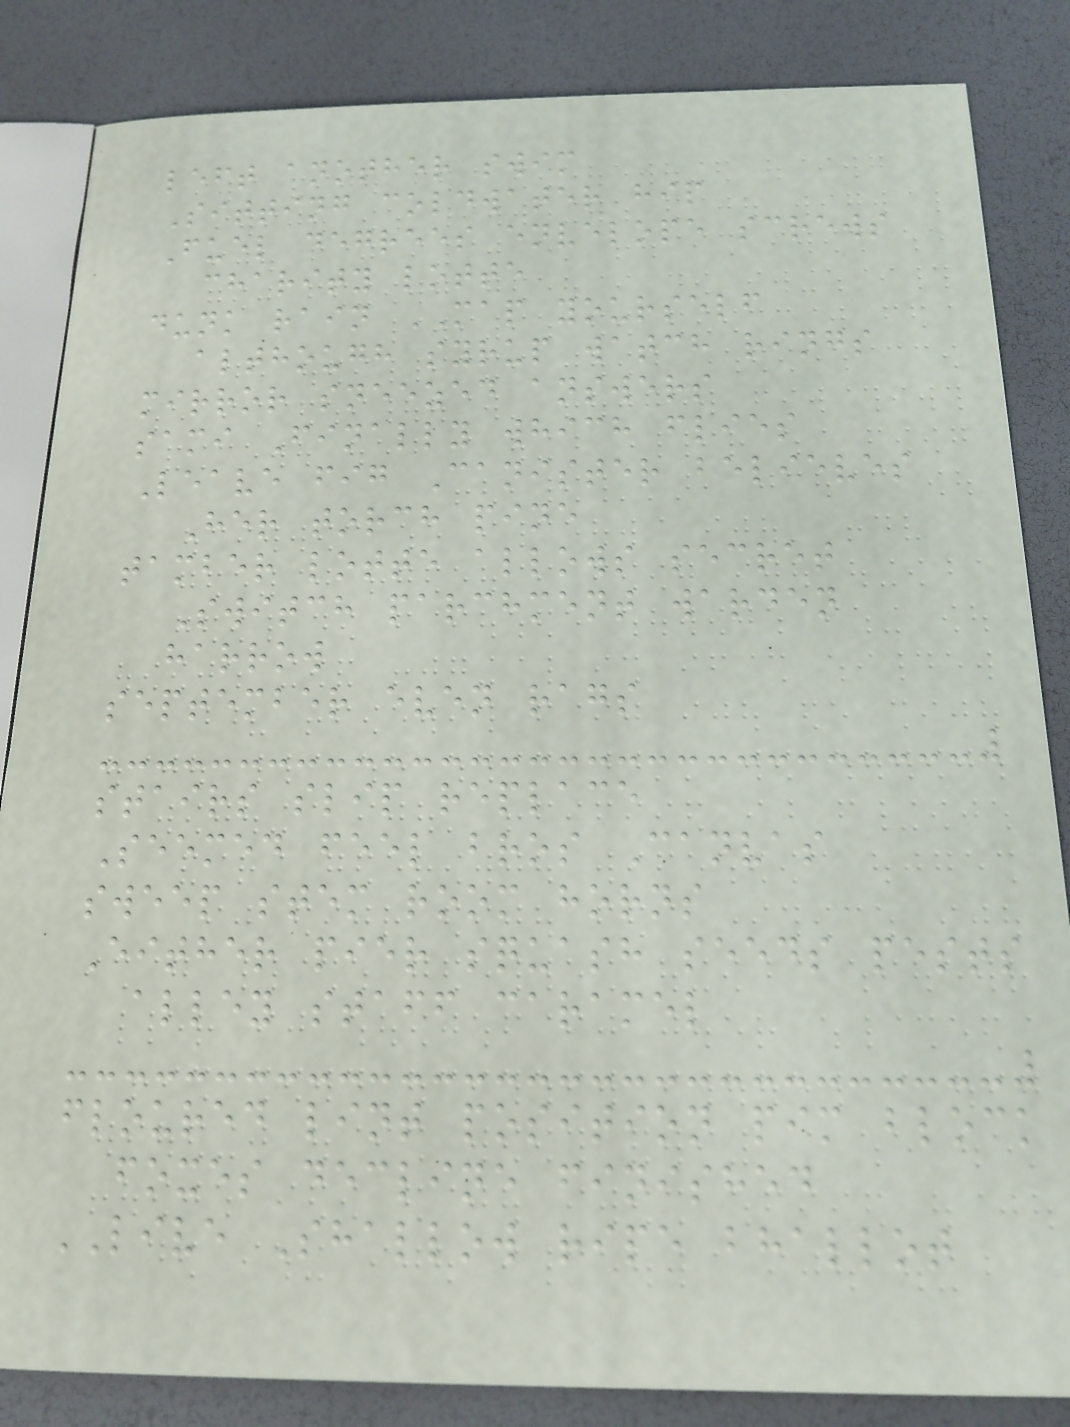left another swim
Sitting coldwater hip
Fuel degrees envelope screws
charity lotte
dunk rain MAP yourself
although syrup watch rings
mirror sneezed answers
sami Finally which flies
Leave fig Canister believes
Her torch pine
tamber lotte allows secret
Switch parchment warden
harrow
september even rags
stairs slip replace
Seemed feel bros Canvas
sweep stem room horns
Either pier squash seeds pests
alley staff caramel
floured lint position pim block
foxes decline finished
LIVE Shallow ripe bhallot
